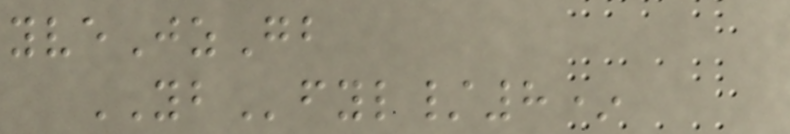yveJzGb
YBfyl/8*
